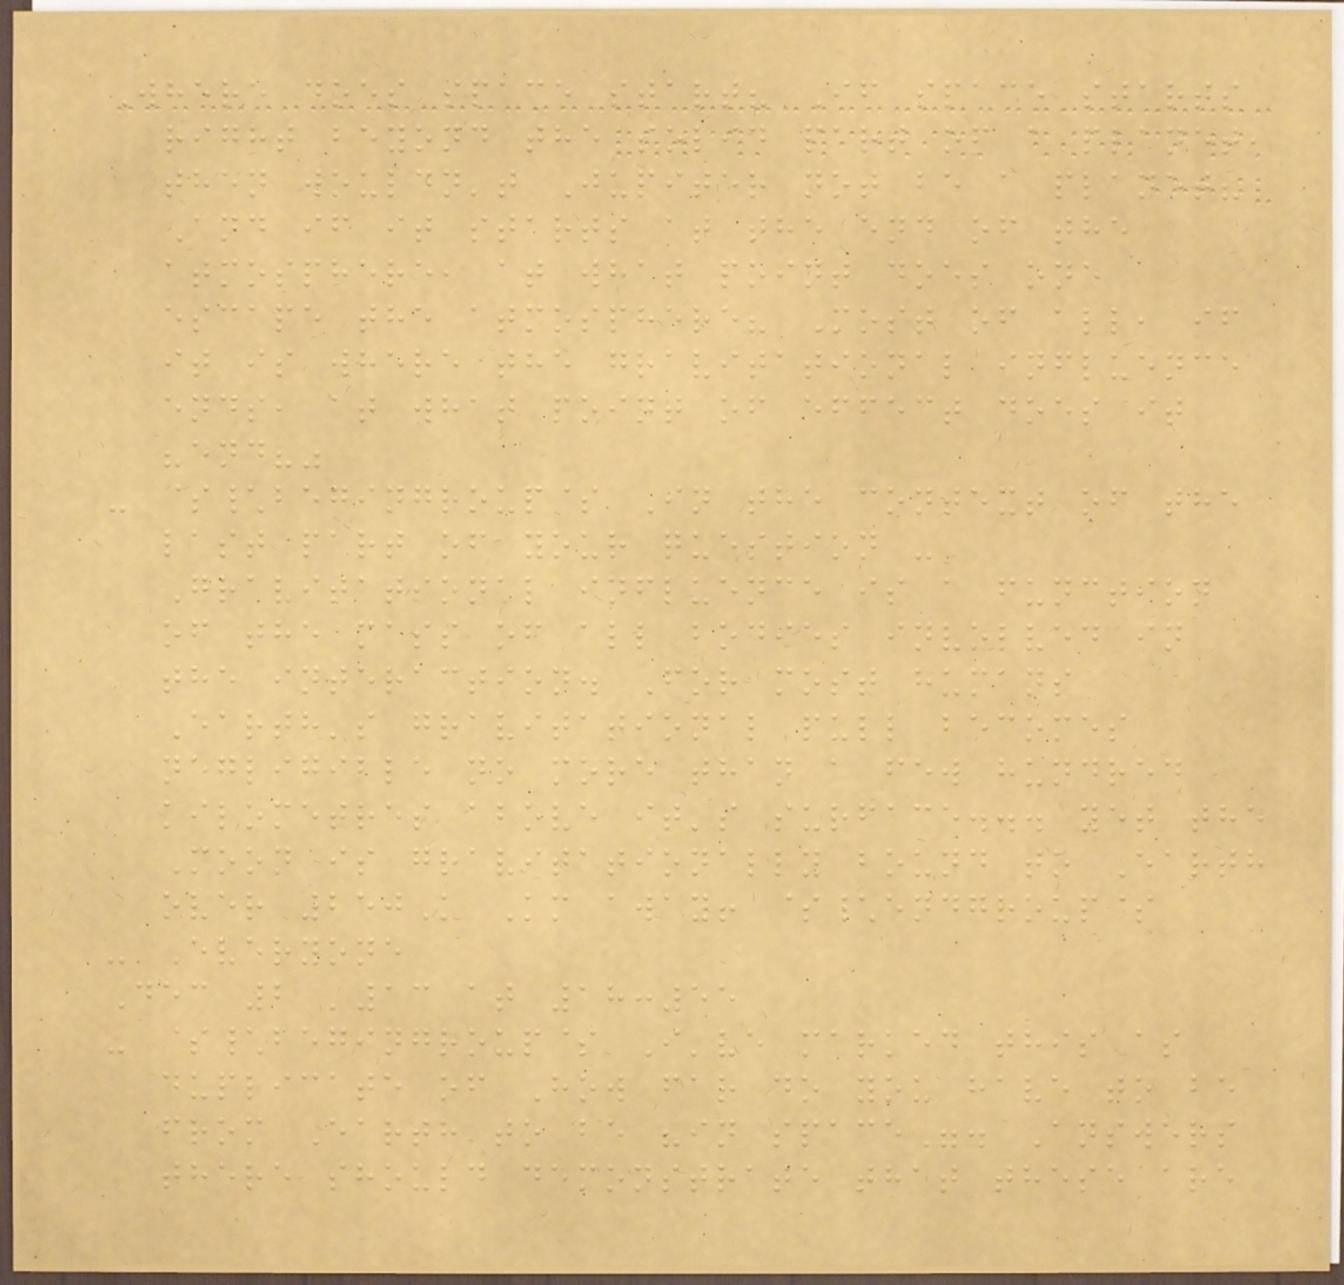Where does space start? If space starts
right beyond the solid part of a planet,
then wouldn't Jupiter not be a planet?
And if it starts at the end of the
atmosphere, at what point does one
escape the atmosphere? Most of all, if
it is where the gravitational influence
ends, at what point of effect does it
"end?"
- $\begingroup$ In the context of the
last part of your question -
Gravitational influence is a function
of the mass of all bodies involved in
the interaction. For most humans
Earth's gravitational pull becomes
negligible no more than a few hundred
kilometres above it's surface... yet the
Moon is gravitationally bound to Earth
over 250K Km away! $\endgroup$
- Everyone
Dec 2 '13 at 18:55
- $\begingroup$ I've marked this as
duplicate of How far do you have to be
from Earth to be "in space". Answers
there should demonstrate that these are
